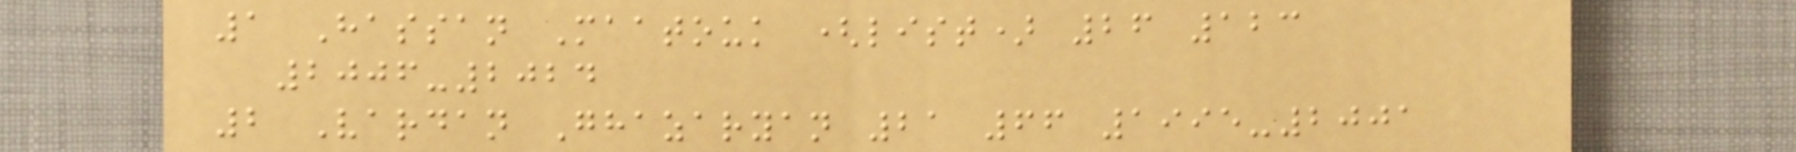1 Hassan Maatouk (list) 26 123
2006-2024
2 Vardan Ghazaryan 21 66 1995-2001
